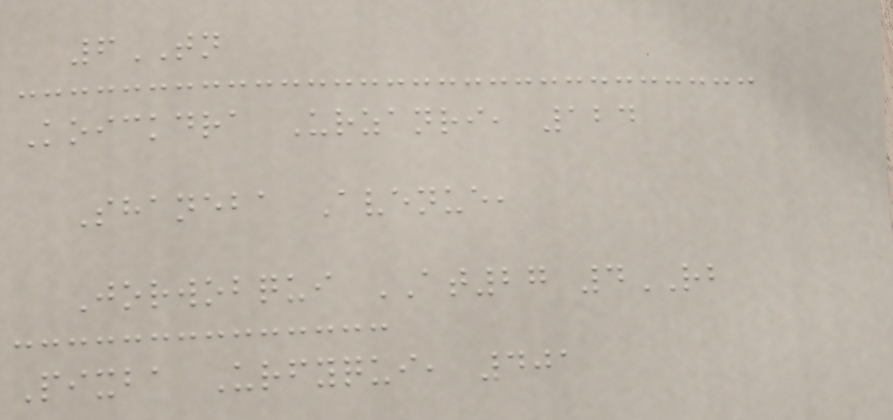6TN
Koickdra Urzanri, 124
Shaneba Avenue,
Jorwobqui AT27 4RB
Pixba Urfyqui, 401
